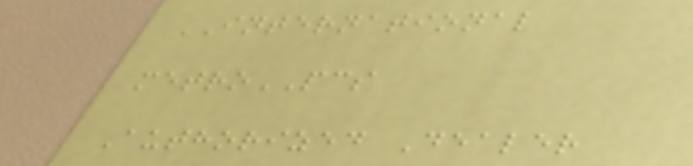INTERNATIONAL
metroPCS
Authorized Dealer
